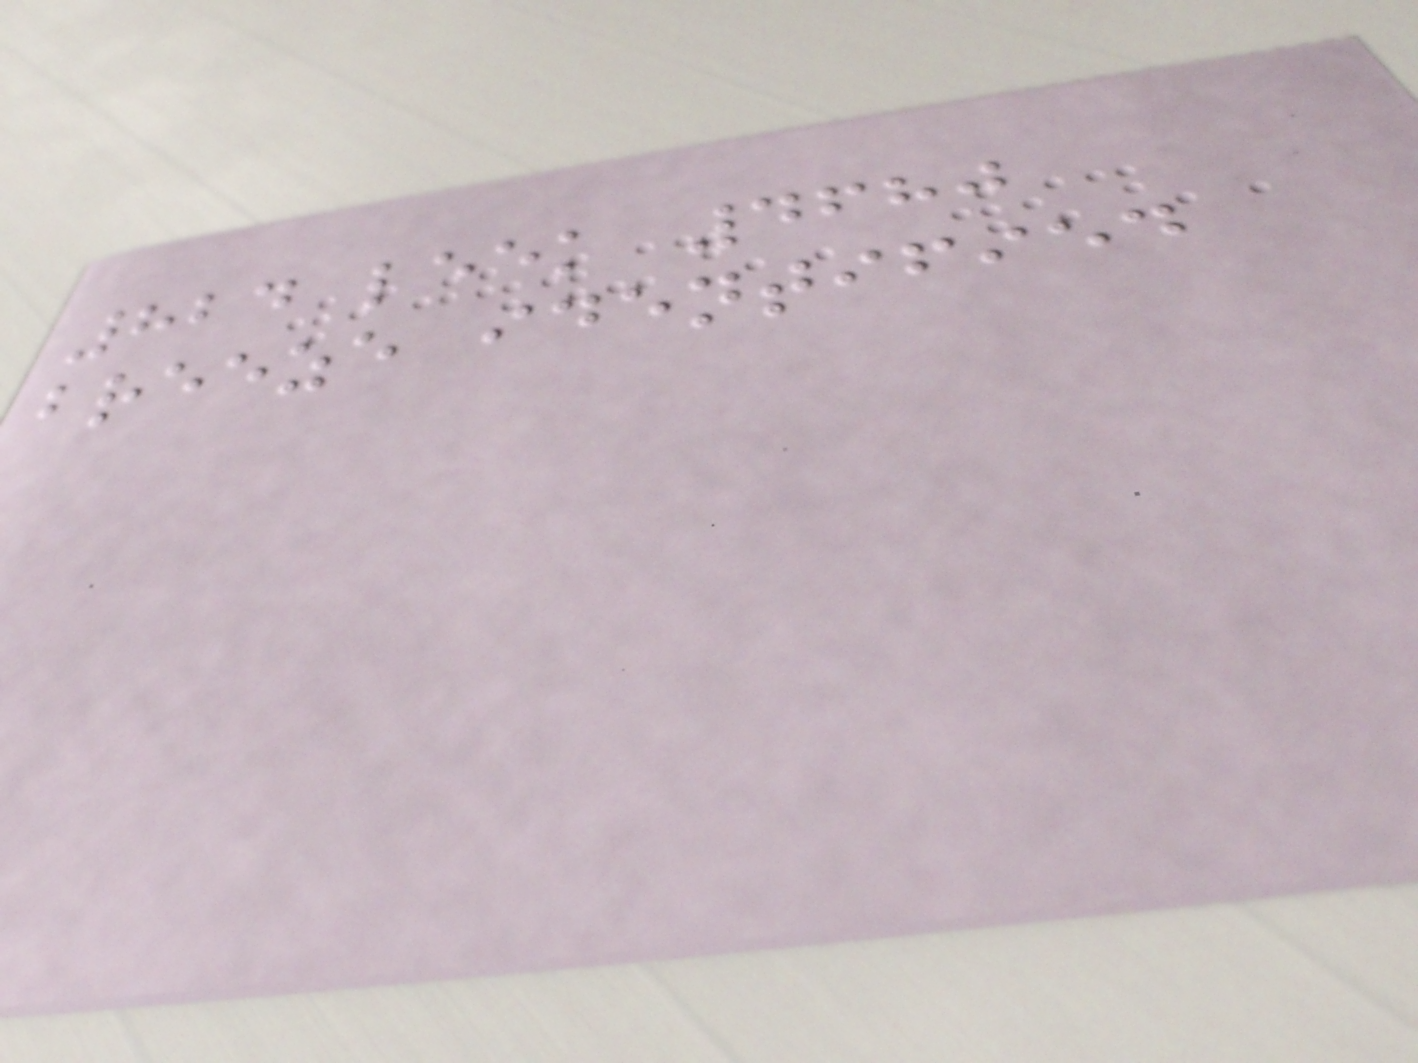824 leek 4680
breeze identified
